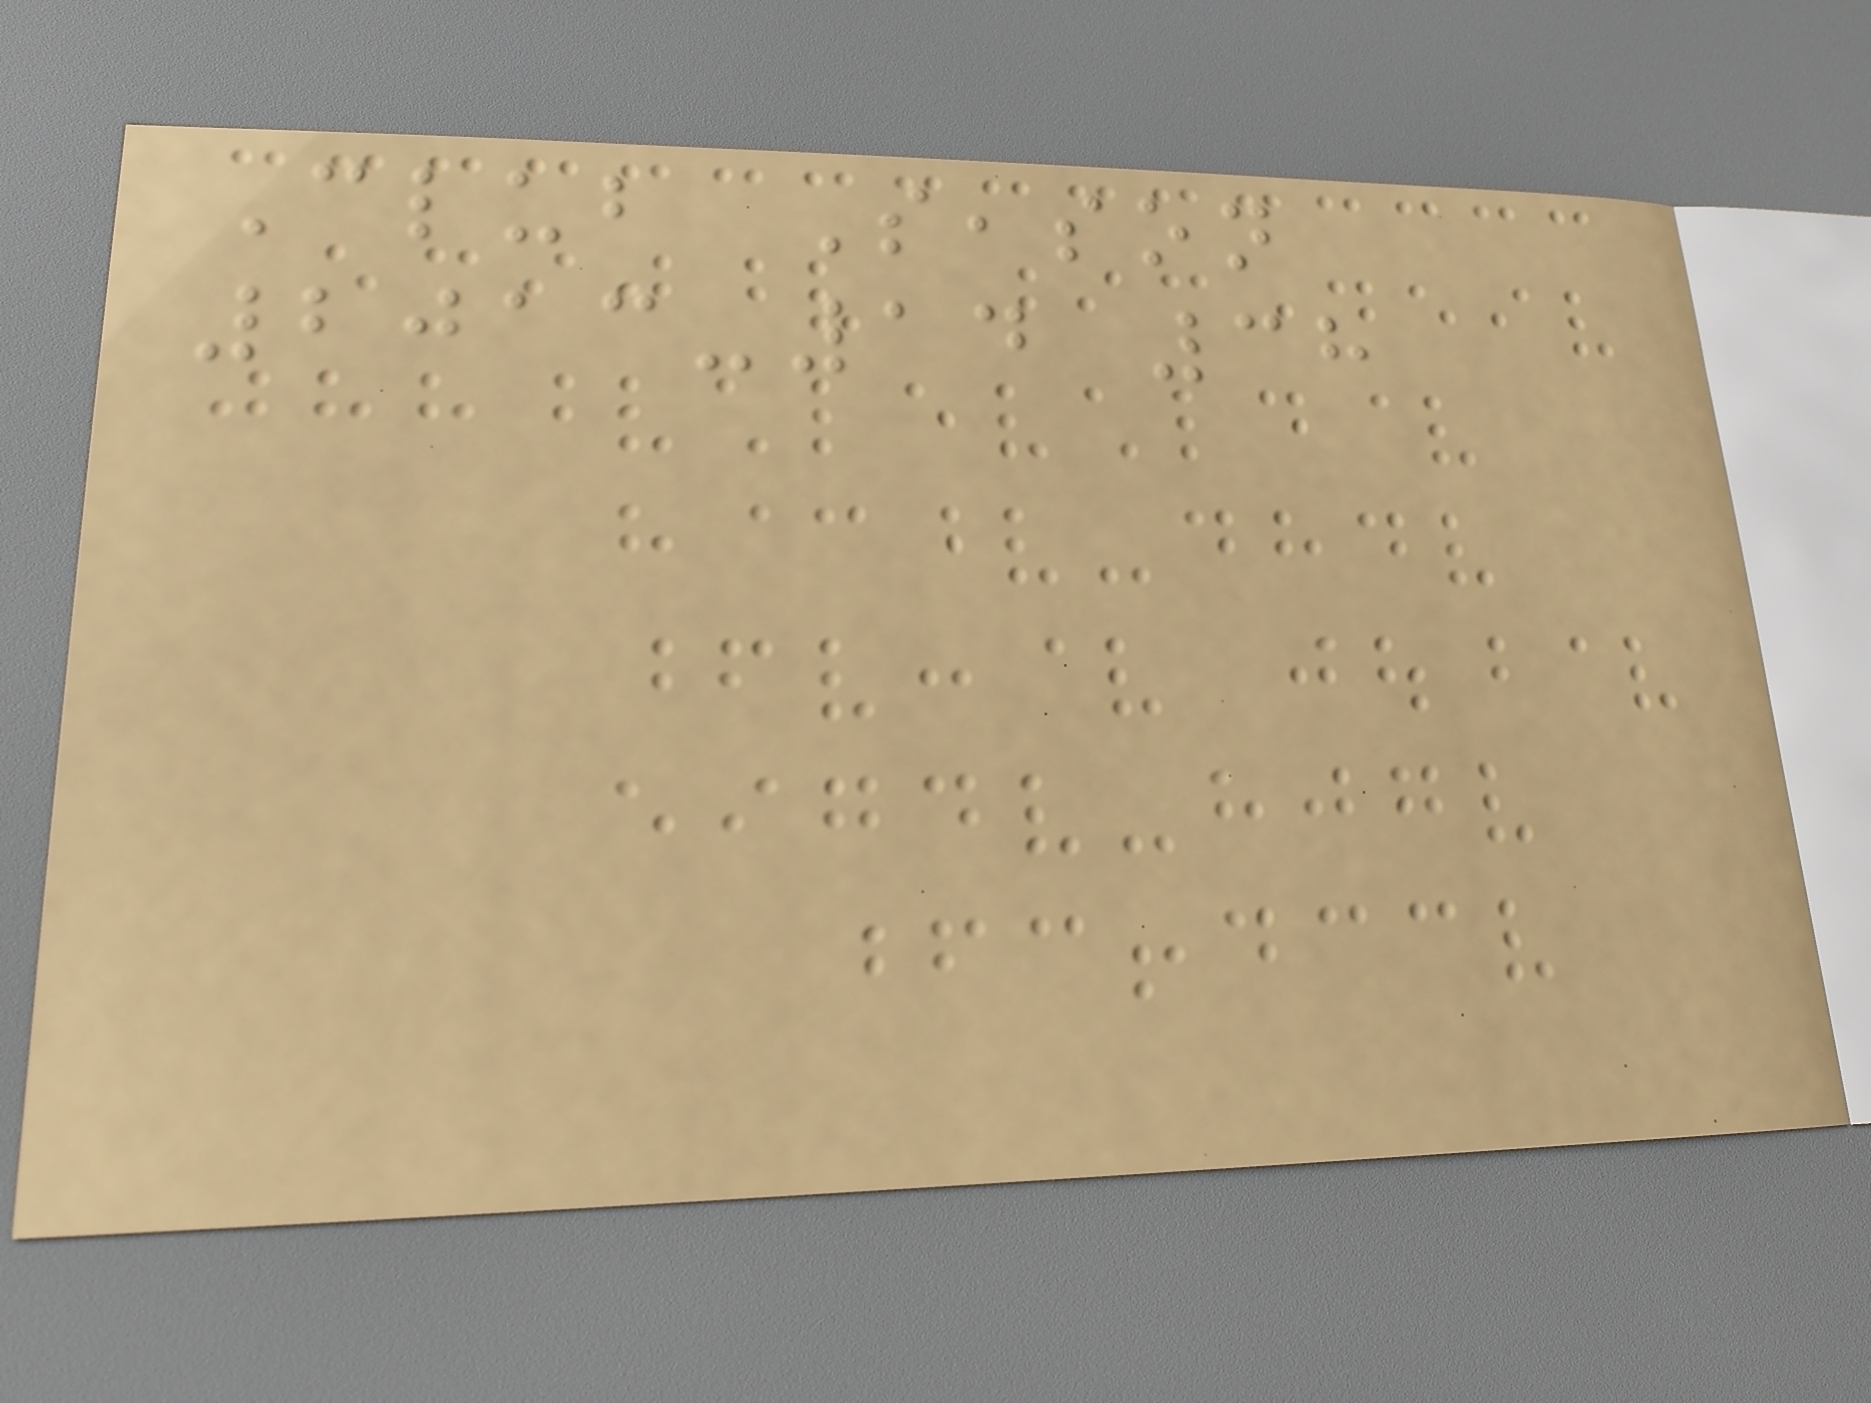Club Season
2013-14 38
